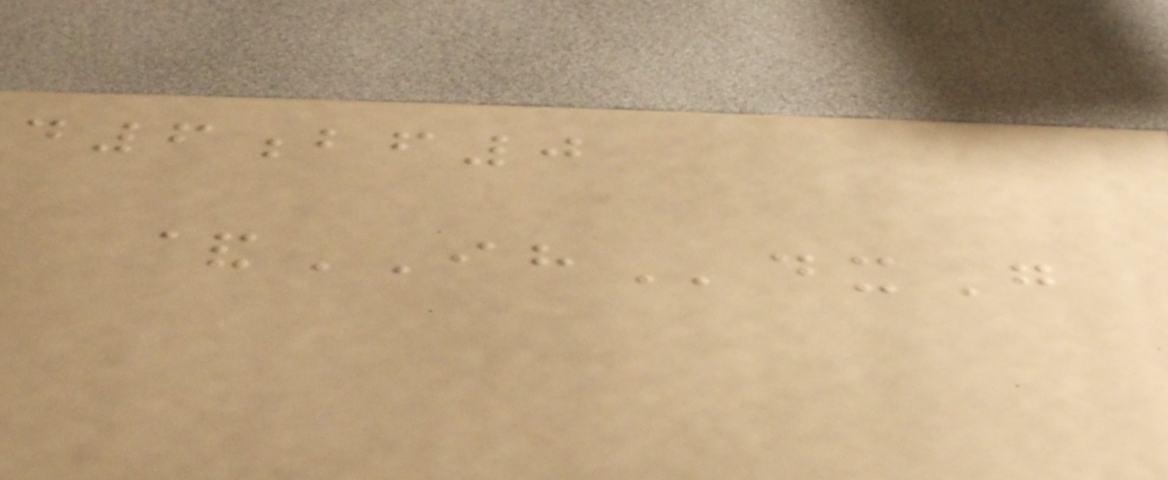d6bf0
&IHdxG
